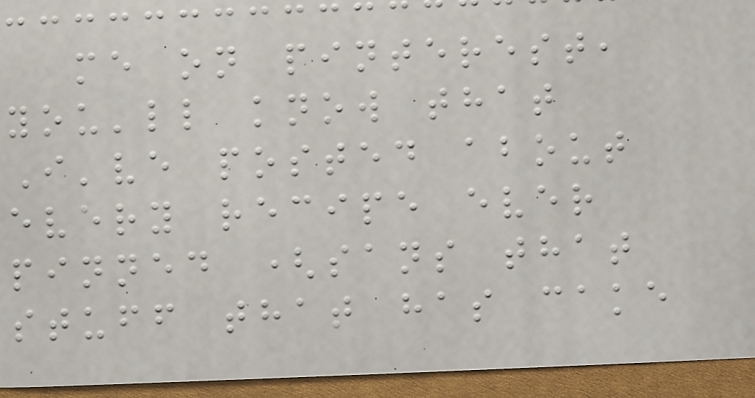me on pinterest,
you'll know that
I've posted about
every recipe ever
pinned (sans that
stuff that has cake
